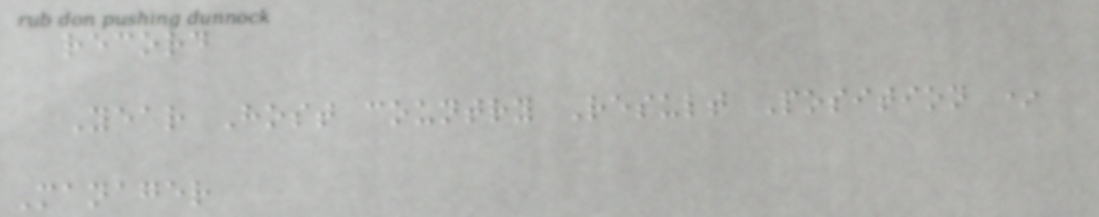record
Year Host country Result Position *
Manager
